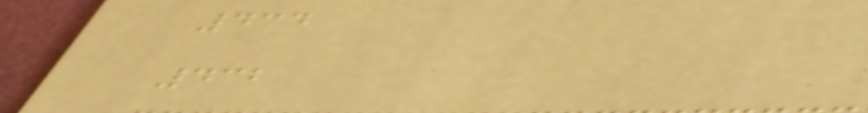434
432
